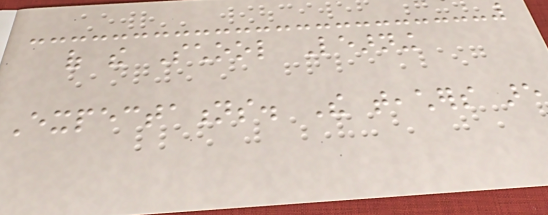of the School Learning
Expectations. The teachers are
